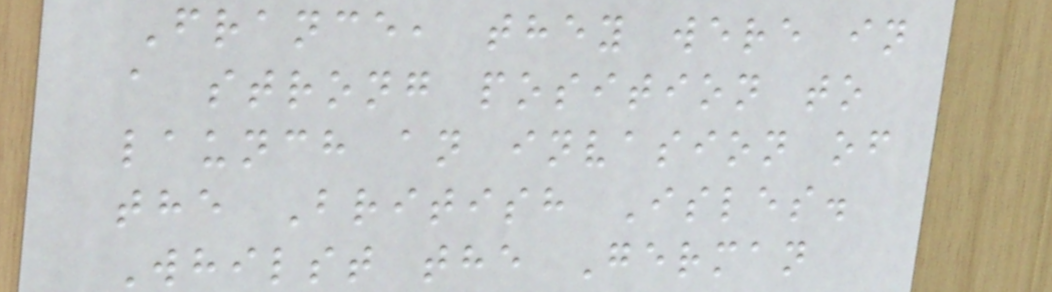France, they were in
a strong position to
launch an invasion of
the British Isles.
Whilst the German
